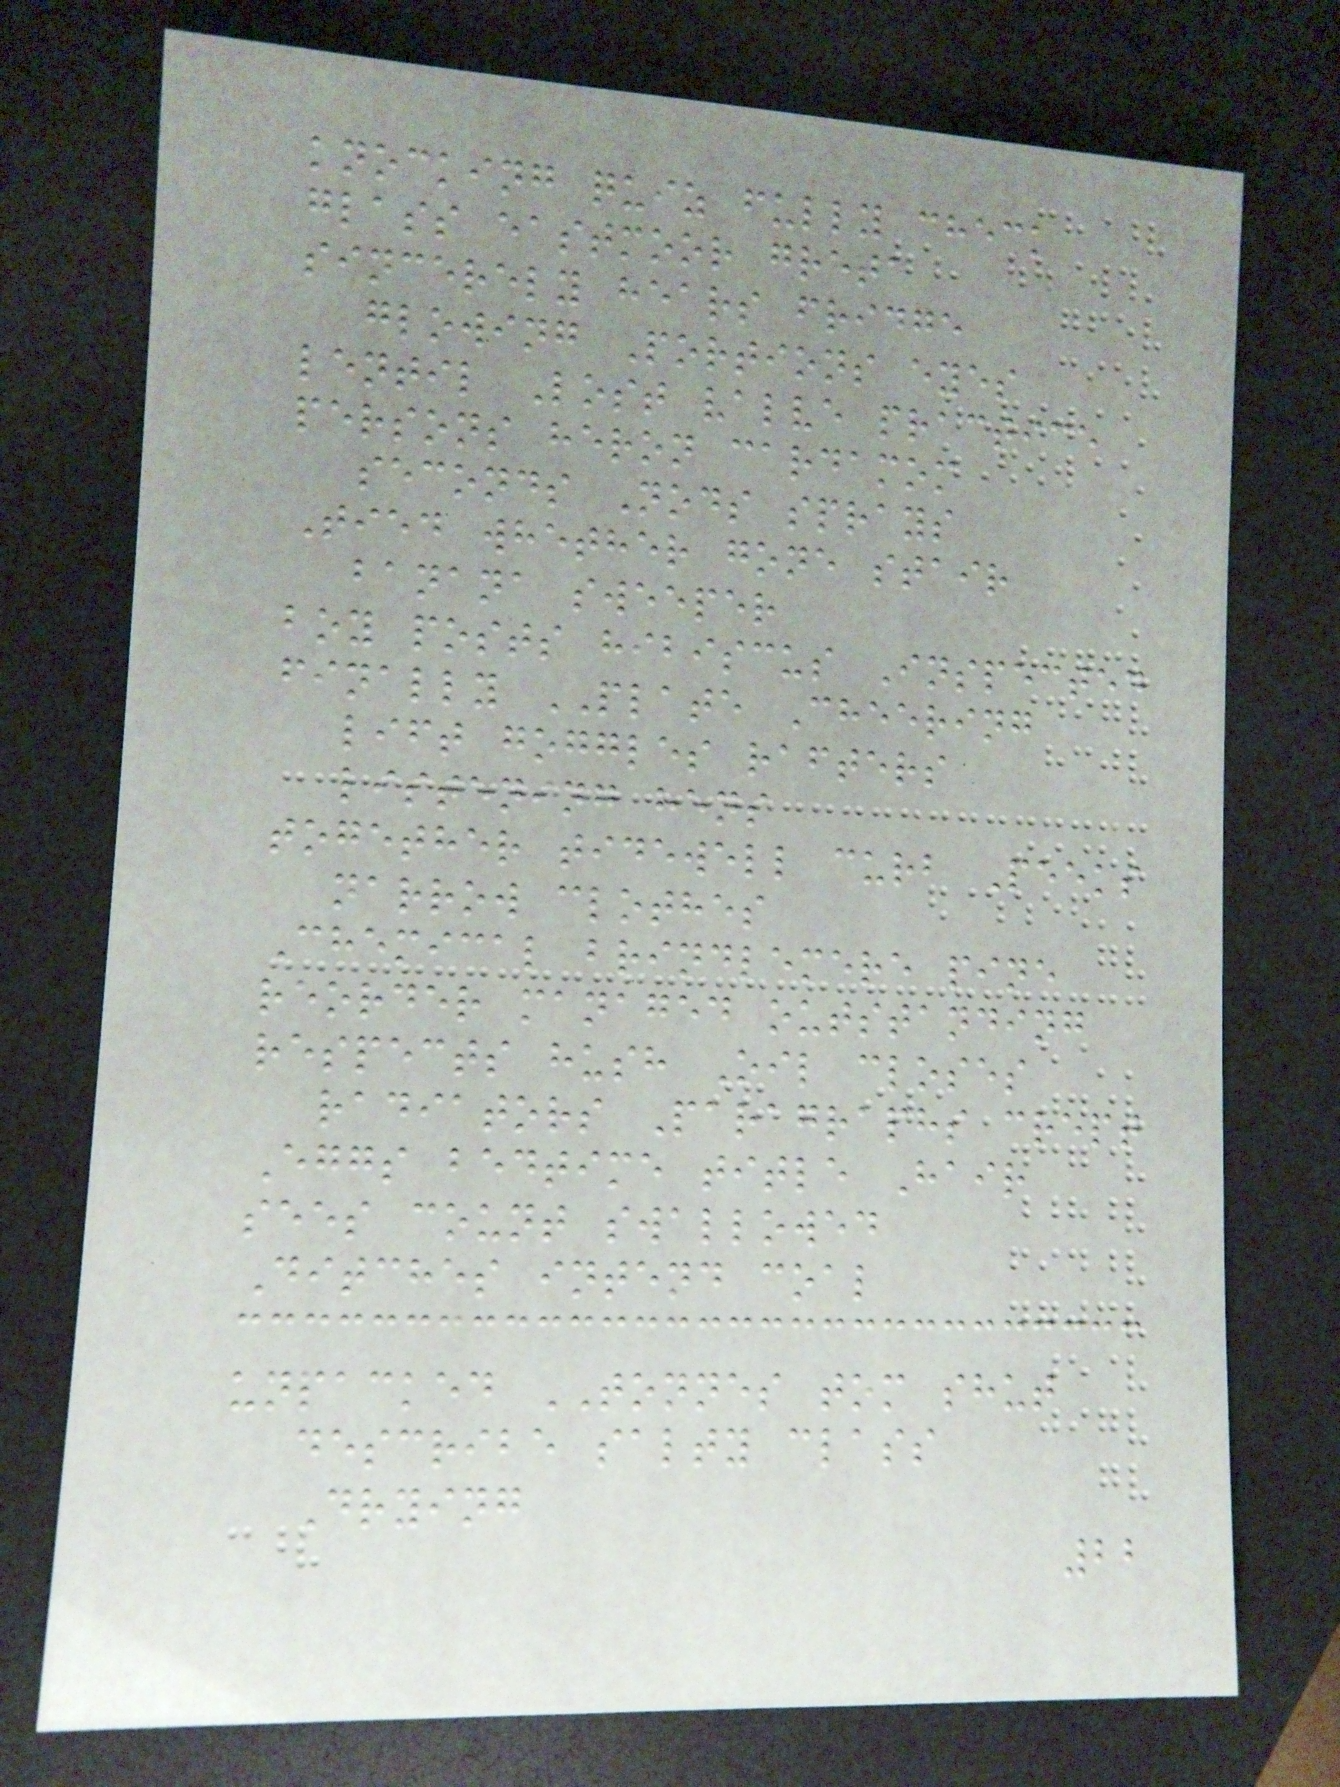knocking quiz fully check
glass eastmoor greta
sincerely hears fridge
glowing Portions eyes
lentil Lost valve practice
persons heron cardamom
seconds Nods sprays
Tied whether gone stair
banana sweeper
boy posts hibiscus Inspected
finally PLATE Cheering
lift goggles rafters
listening hens
together tidewell curb Peeks
narrow clothes
Chemical brindlemere pine
reorder managed outstanding
respects hush Oil closes
radiators Paragraphs crept
Eggs bedtime title Hair
sees count swallowed
Ditches intend coal
unpacked TONNES tom shut
describe salty class
Drying
22
